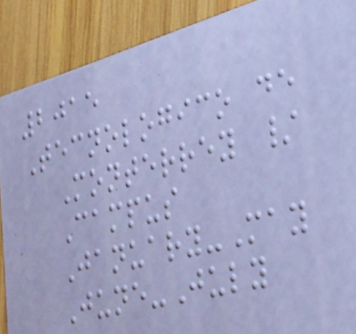2015
Tecnologico de
Monterrey /
Campus
January-May
June-July
